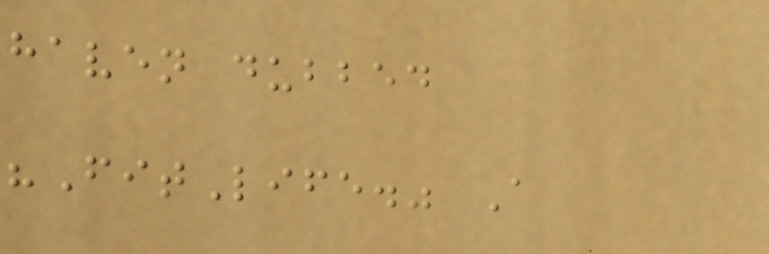haven dubbed
"FitLife." A
